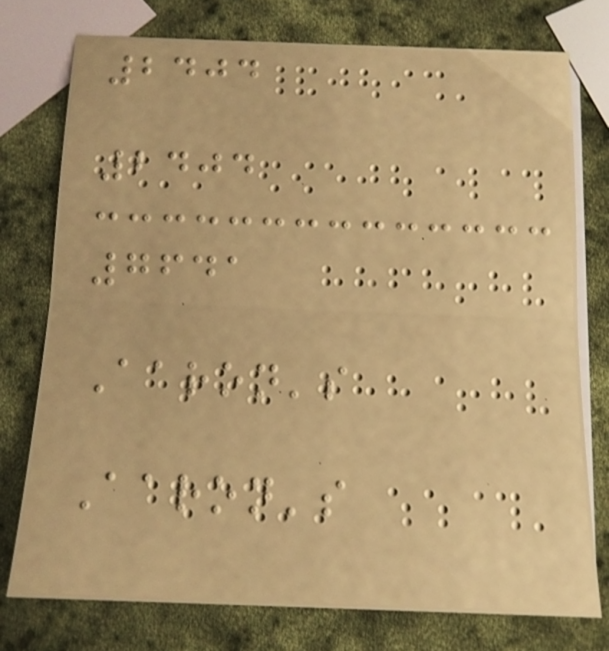2404
2404
7641
Aaron's
Aaron's
